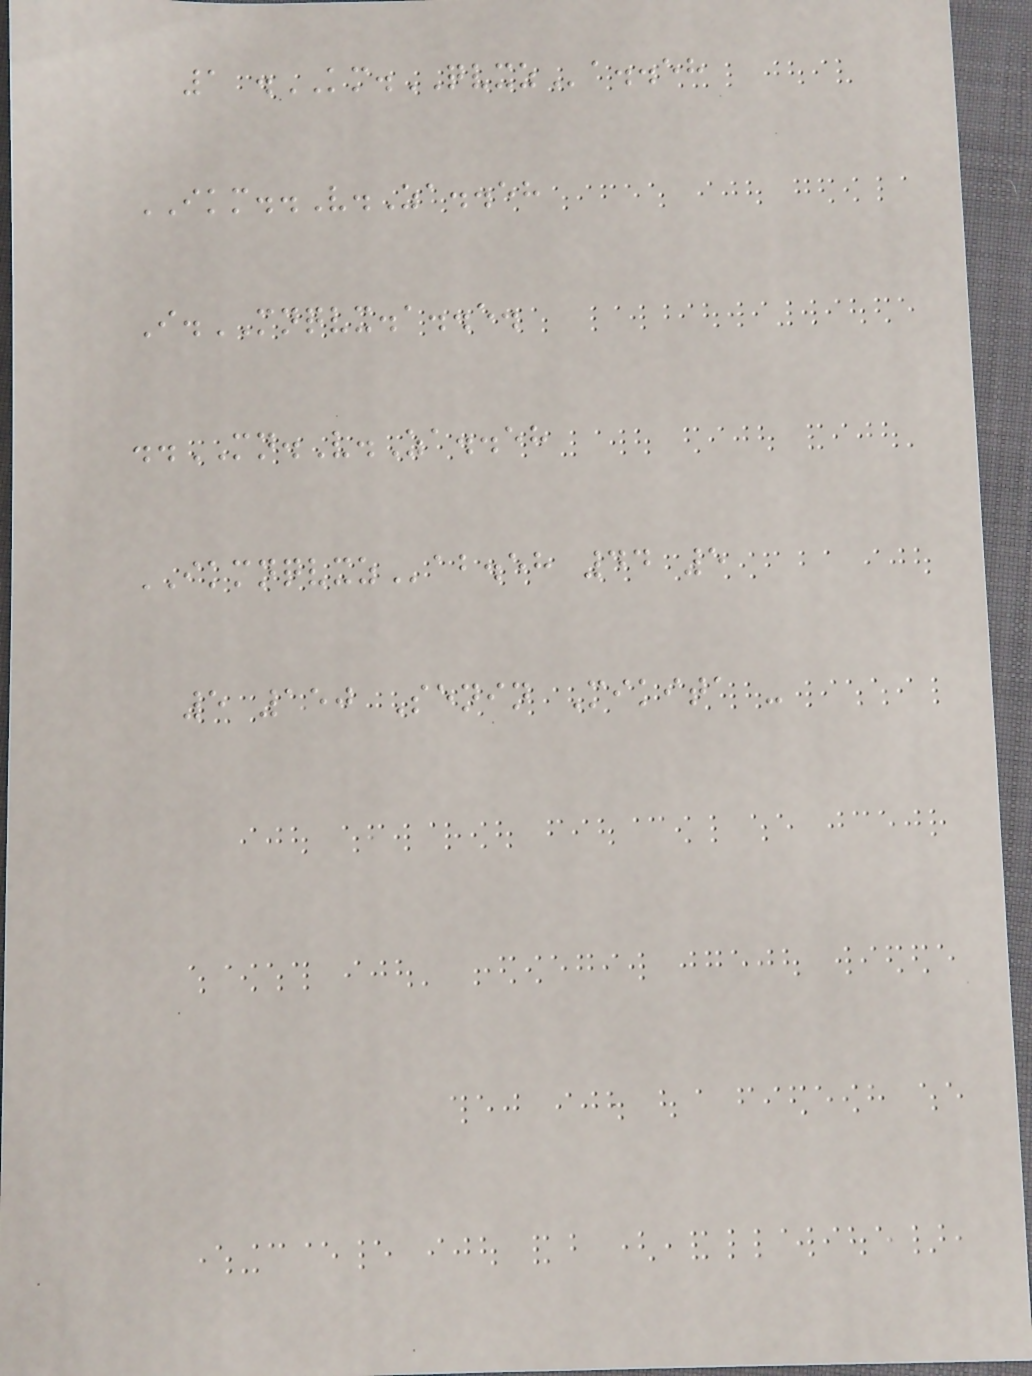1 .KM.QVXZa..eh
IKM..V.Za..eh
I.MNQVX.a..e.
..MN.V.Za..eh
IKMNQVXZab.eh 44 5
5 150 Senin Mikita -
